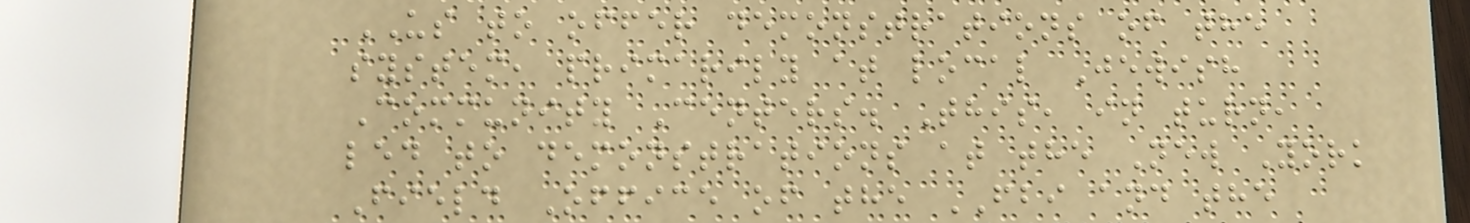US to offer demonstrations of the
system, primarily at local Jewish
Community Centers. This, in turn,
led to demonstrations at the New York
Field Office of the FBI and the
